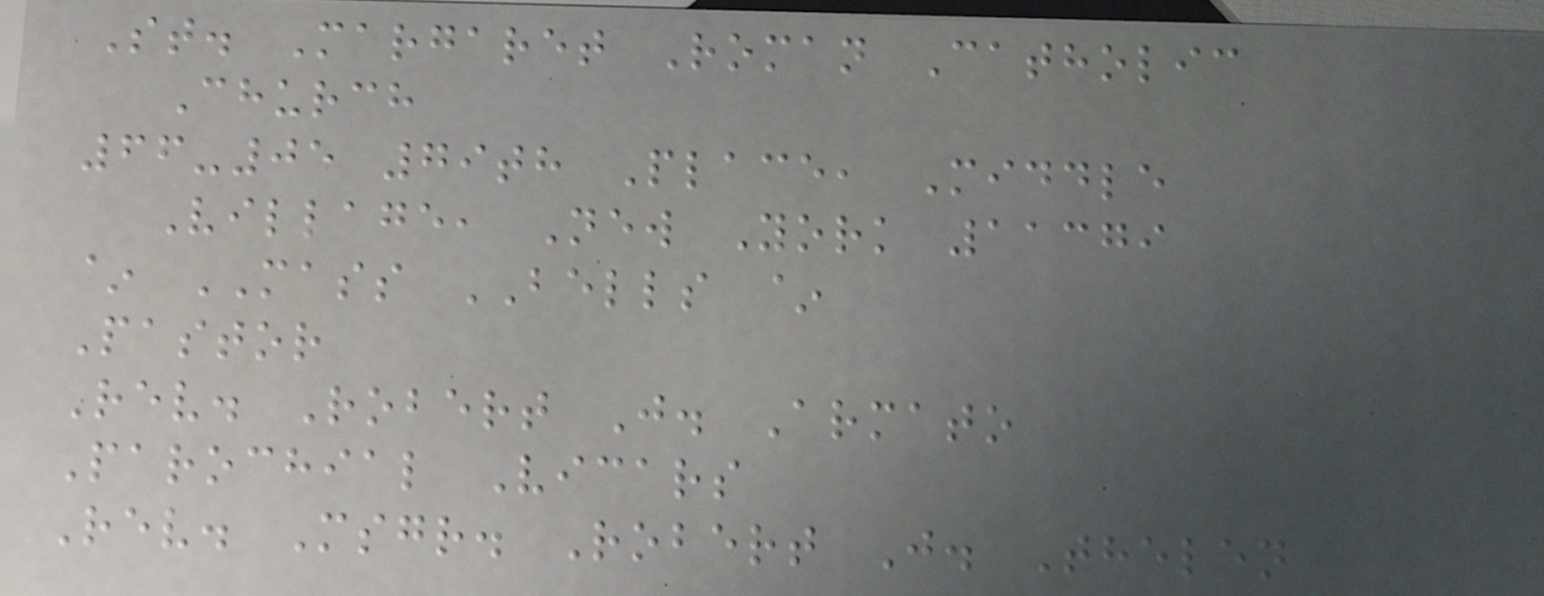St. Margaret Roman Catholic
Church
66-05 79th Place, Middle
Village, New York 11379
~ MASS BELLS ~
Pastor
Rev. Robert J. Armato
Parochial Vicars
Rev. Msgr. Robert J. Thelen
